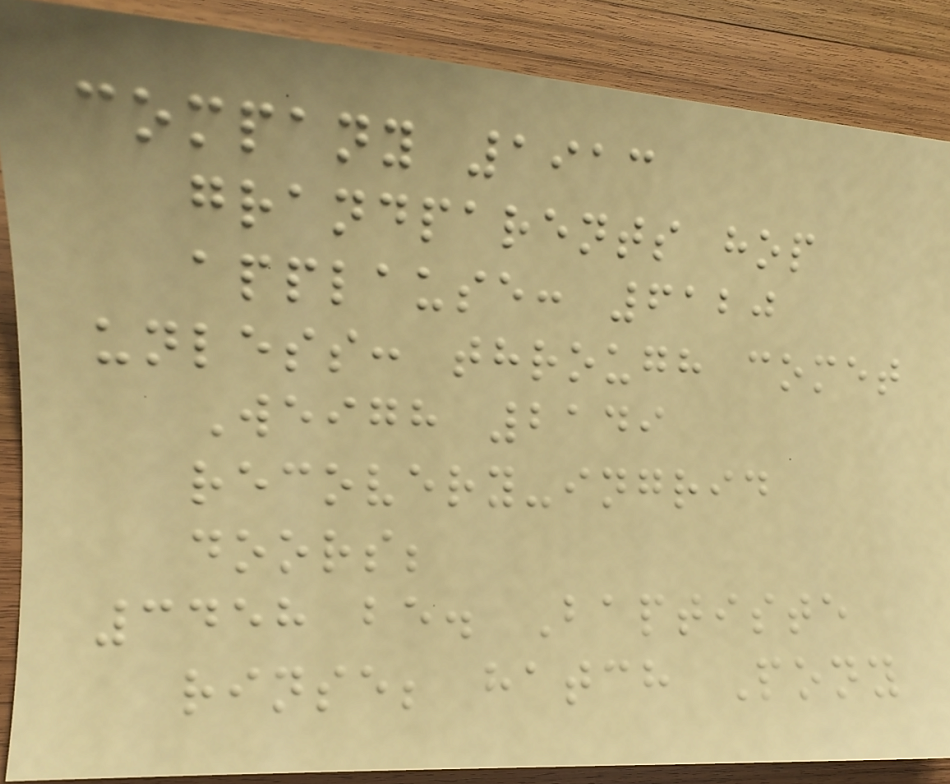company 1913
grandparents hop
applause: 6120
unless: through comet
Weigh 2149
recovery-ingrid
doors;
3458 be. Baptiste
rinse; hatch Pony
